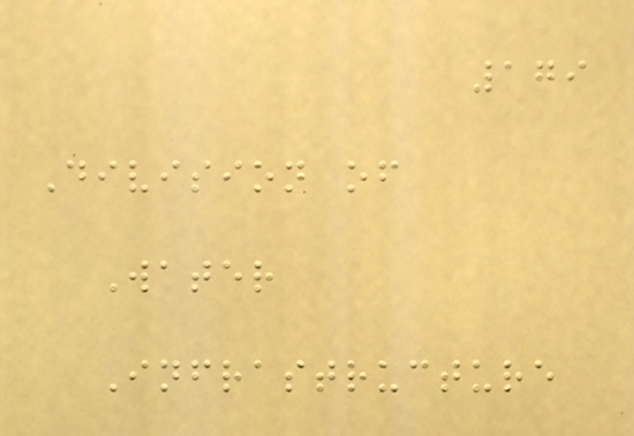179
Division of
Water
Infrastructure
